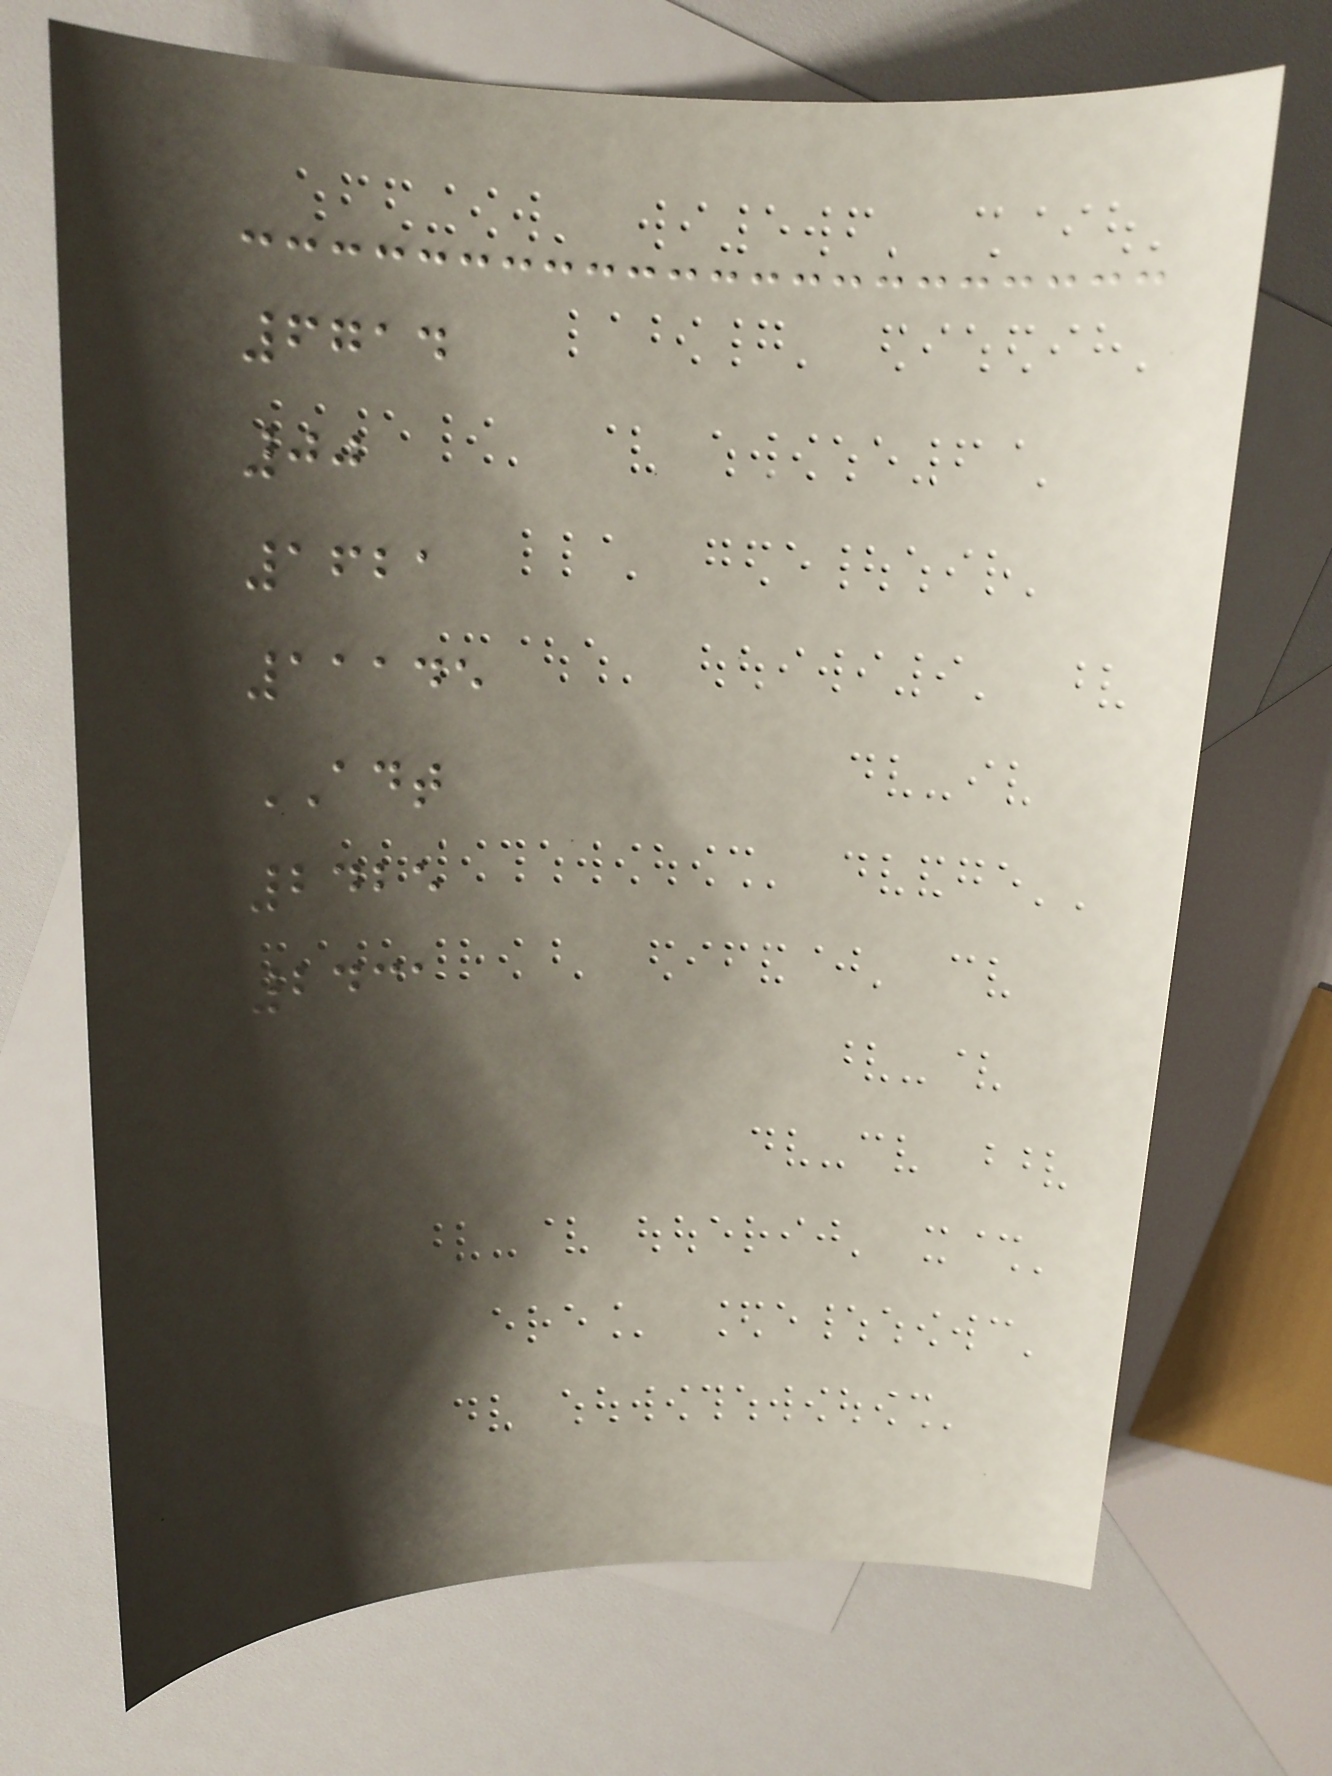6714
00
1621
11145
ADT
2425
2431
